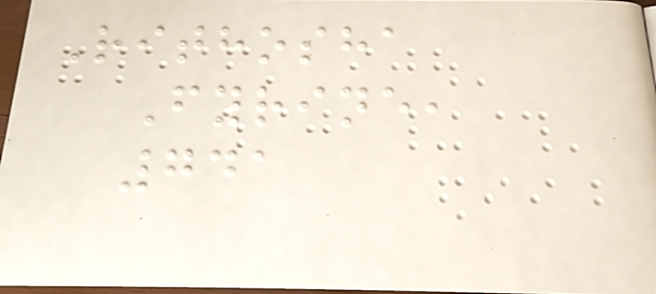Rithosha
Fyrine,
741
